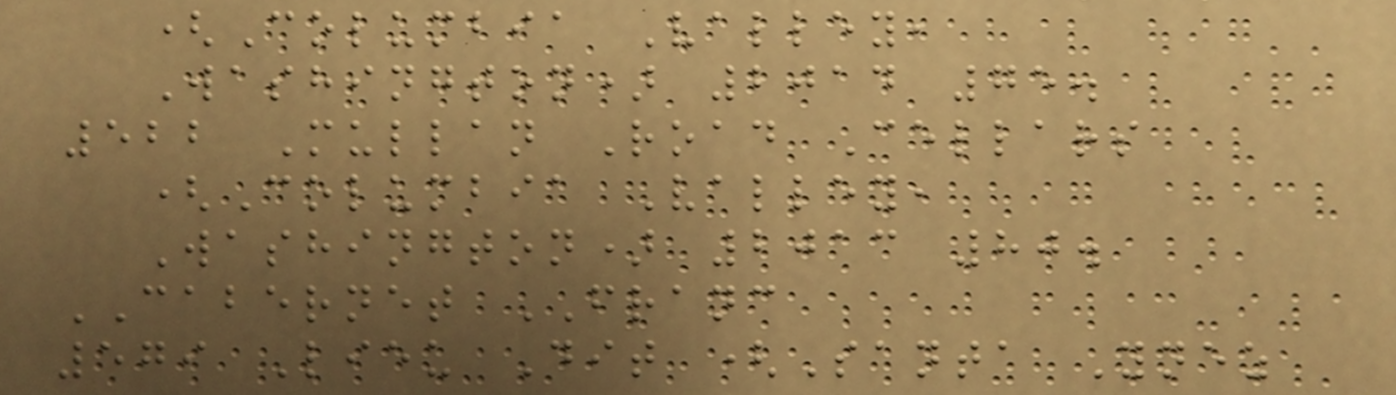(Columbia Valley,
Washington) 2014 75.
522 Mullan Road Cellars
(Columbia Valley,
Washington) 2013 80.
CABERNET FRANC
579 Lieu Dit (Santa Ynez
